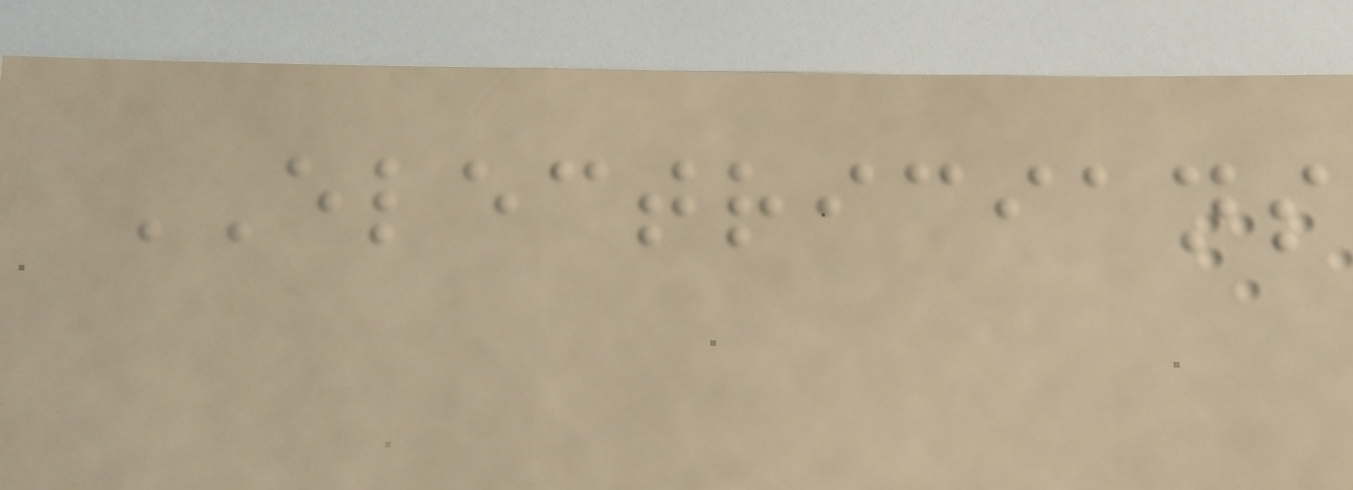ELECTRICIANS
